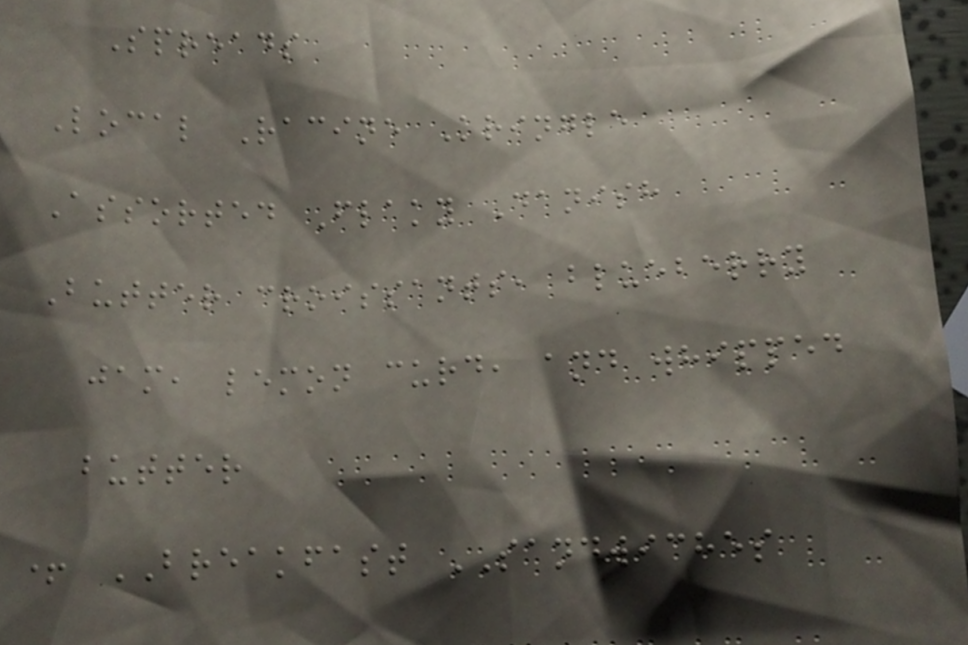Spreads
Local Racine Kringle
Assorted Flaky Danish
Butter croissants, blueberry
jam, lemon curd, and whipped
butter
+ BREAKFAST SANDWICHES
